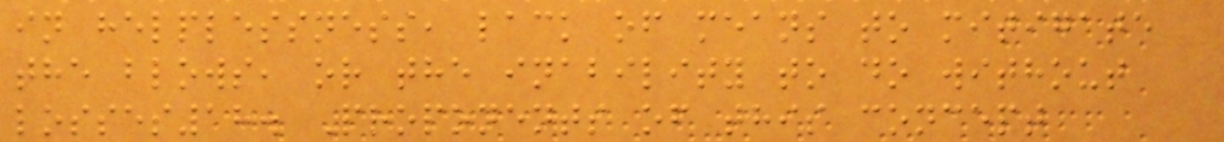in helplessness, lack of means to mitigate
the blows, or the inability to do without
losses18. Proponents of this concept
